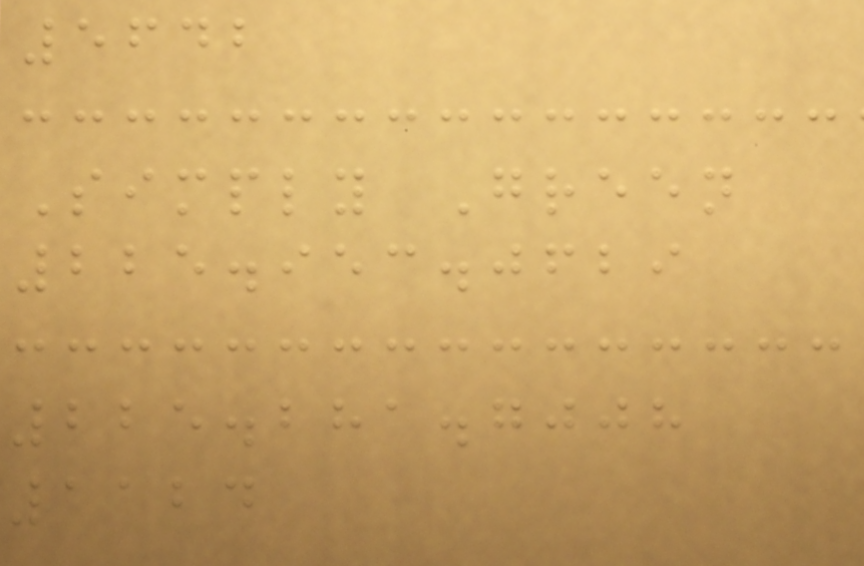5642
Simply Green
225.953.0629
225.281.7008
1124
